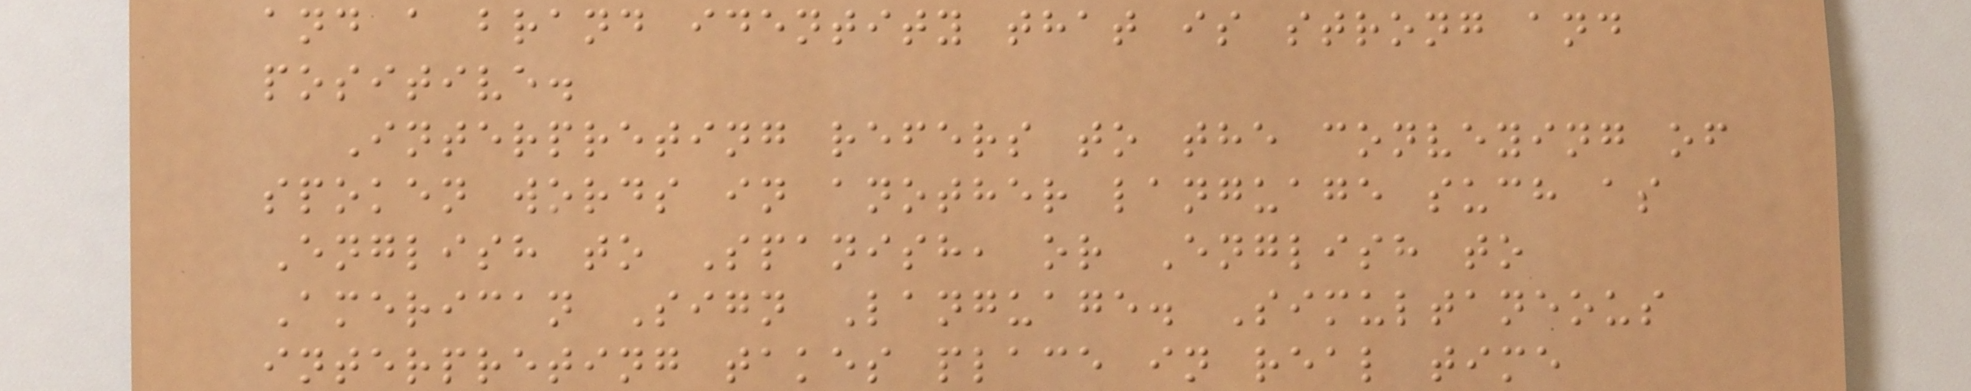and a brand identity that is strong and
positive.
Interpreting refers to the conveying of
spoken words in another language such as
English to Spanish, or English to
American Sign Language. Simultaneous
interpreting takes place in real time
